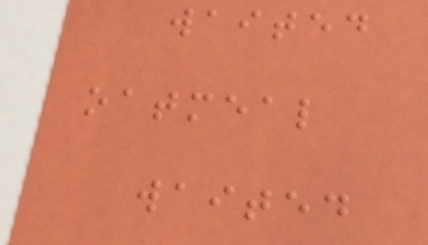waited
oatmeal
waited
